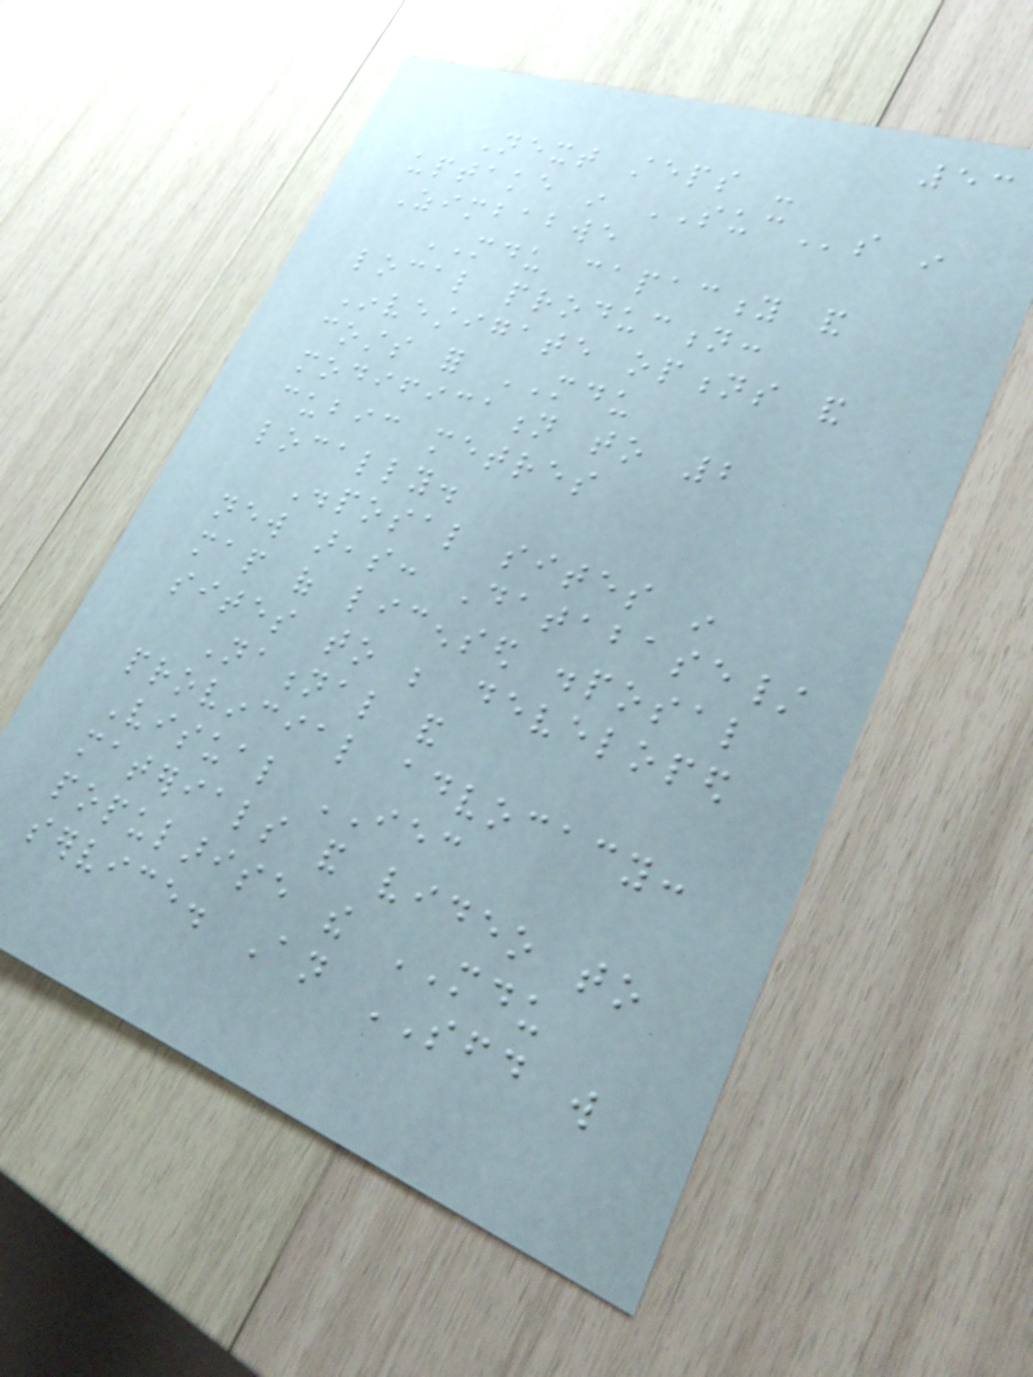53
Next steps -
uptake in SUCs in
Zimbabwe
MDU capacity and
local production:
Investigate options and
costs for MDU
modification to 2
cubic metres
locally.
Disposal sites in
new areas: Database/
map of licensed disposal
sites to be developed
National and
provincial advocacy:
Visual IEC
materials and video to
popularise the MDU
service. An SFD will
